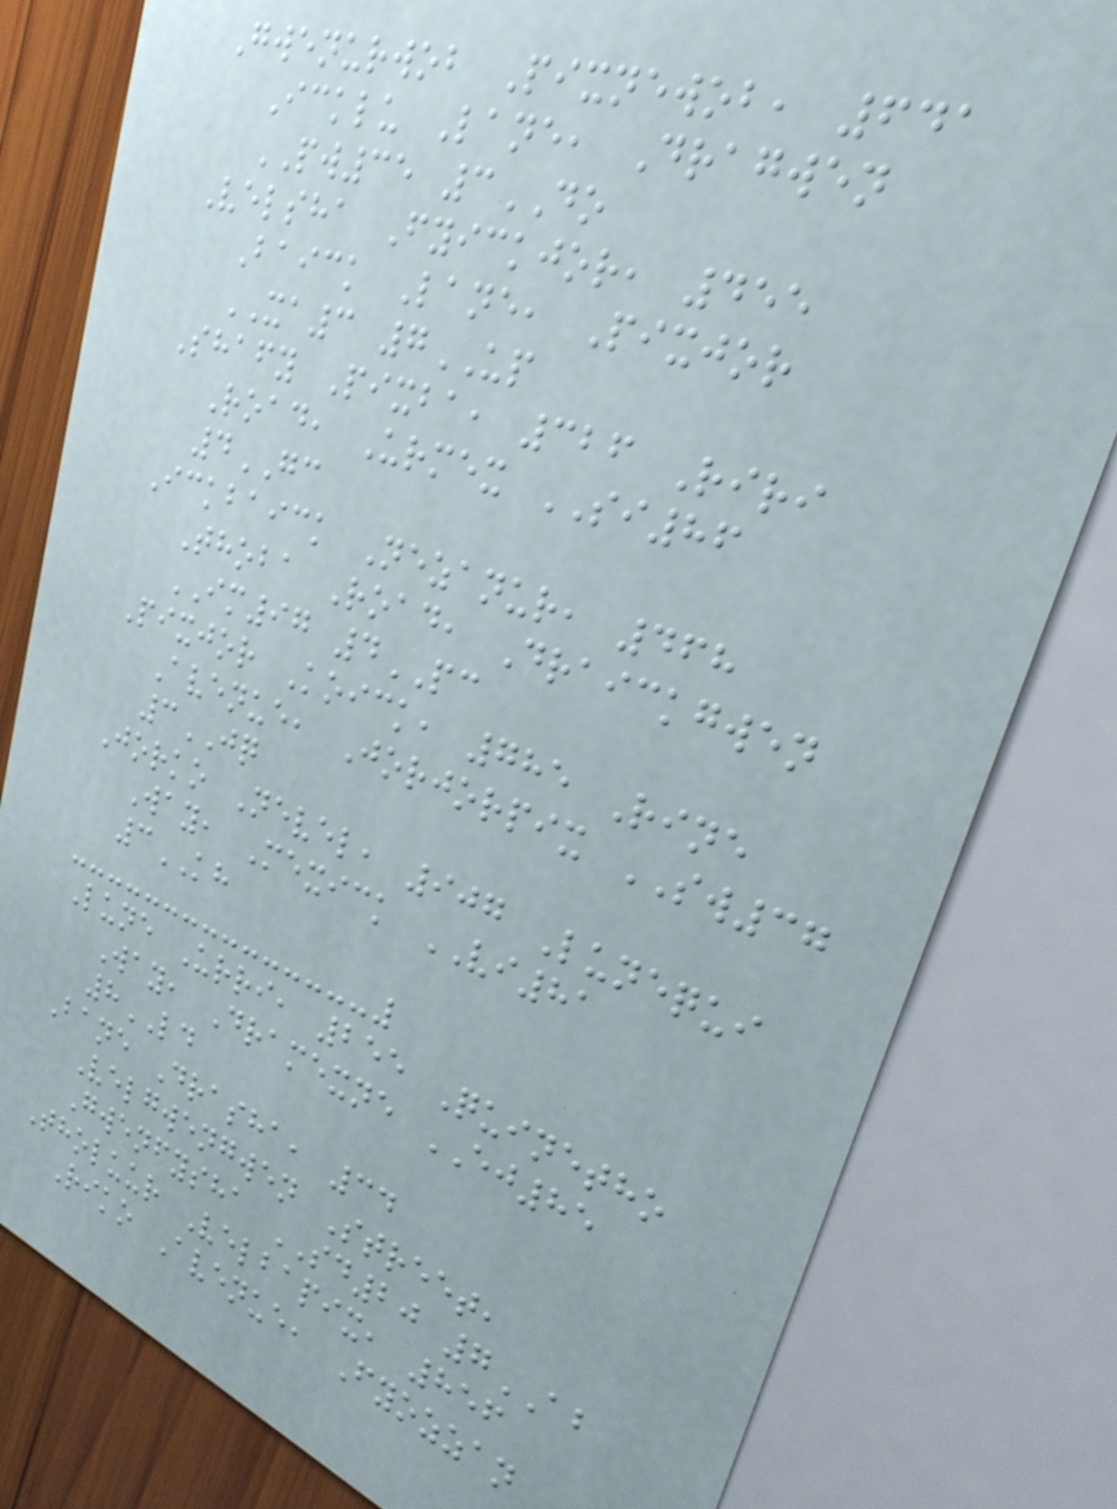Gwenurwob Pixnewob, 641
Icklu Lane, Dragwen
PW35 3DO
Velsha Fyickjor, 455
Baick Lane, Pixjor
XA3 7UP
Shafy Pixba, 326 Riri
Road, Urmex SI86
4GC
Ickbaick Nezanur, 468
Thoba Road, Draickgwen
IM97 4PC
Pixjor Koick, 785 Rine
Avenue, Jorjorpix SW37
3JQ
Jorko Nevel, 907 Lunequi
Way, Mexick VI81
3KH
Lune Urri, 255 Quinetho
Way, Dramexne EJ85
8LD
Bane Drasha, 34
Velgwengwen Street,
Gwenfysha SD20 7AB
Tholuur Velbapix, 856
Riko Avenue, Fyozzan
